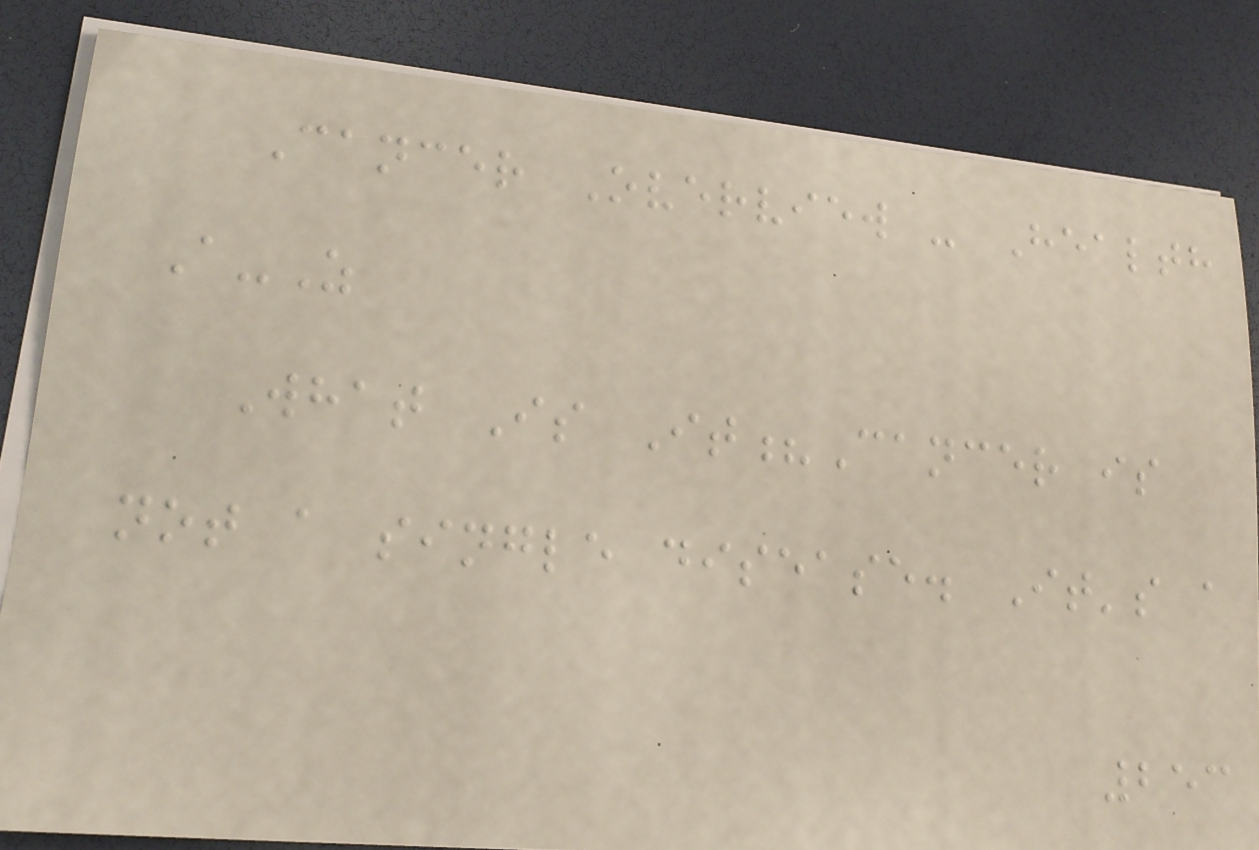Cancer Overview - Health
A-Z
What Is It?Cancer is
not a single disease. It's a
253
